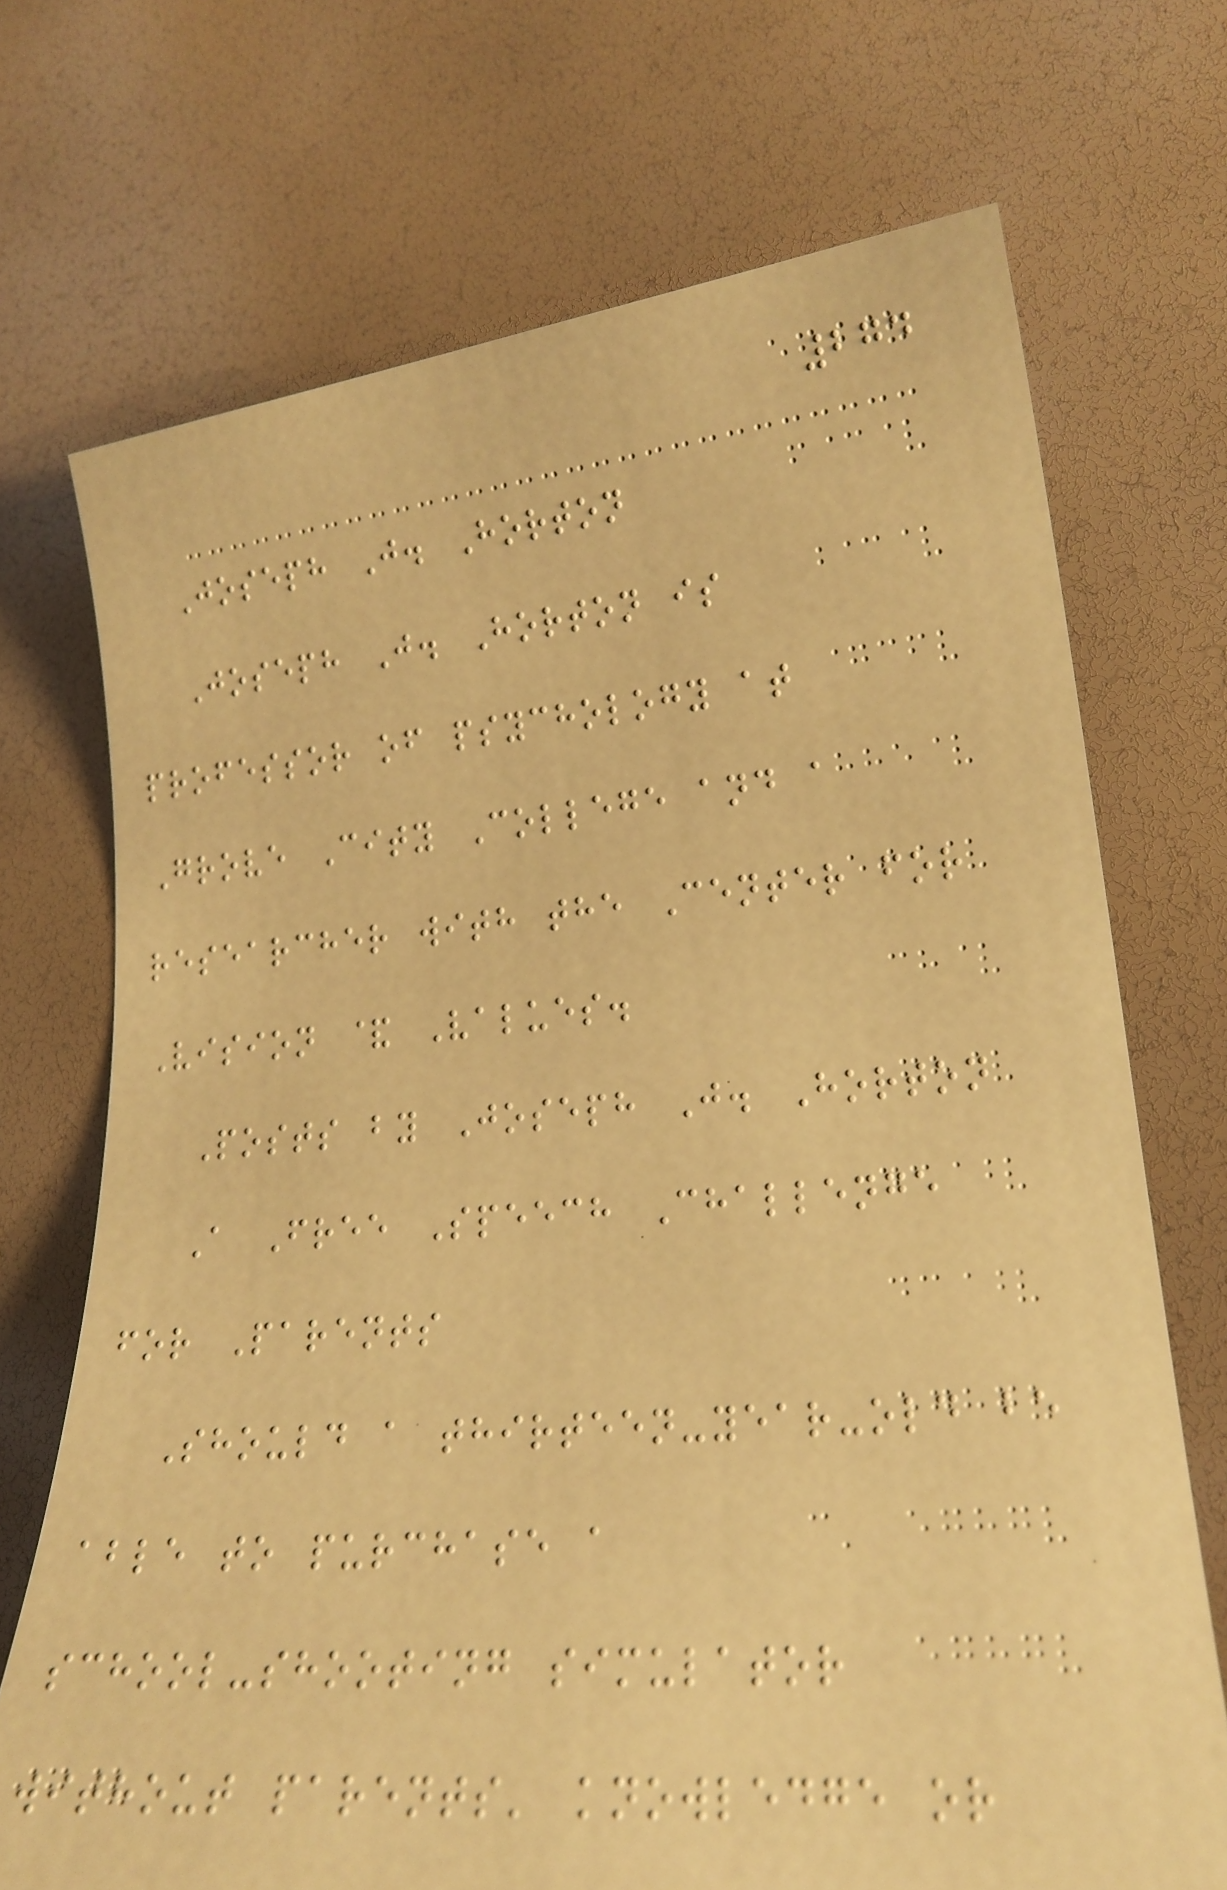274
Joseph J. Horton
Joseph J. Horton is
professor of psychology at
Grove City College and a
researcher with the Center for
Vision & Values.
Posts by Joseph J. Horton
A Free Speech Challenge
for Parents
Should a thirteen-year-old be
able to purchase a
school-shooting simulator
without parents' knowledge or
